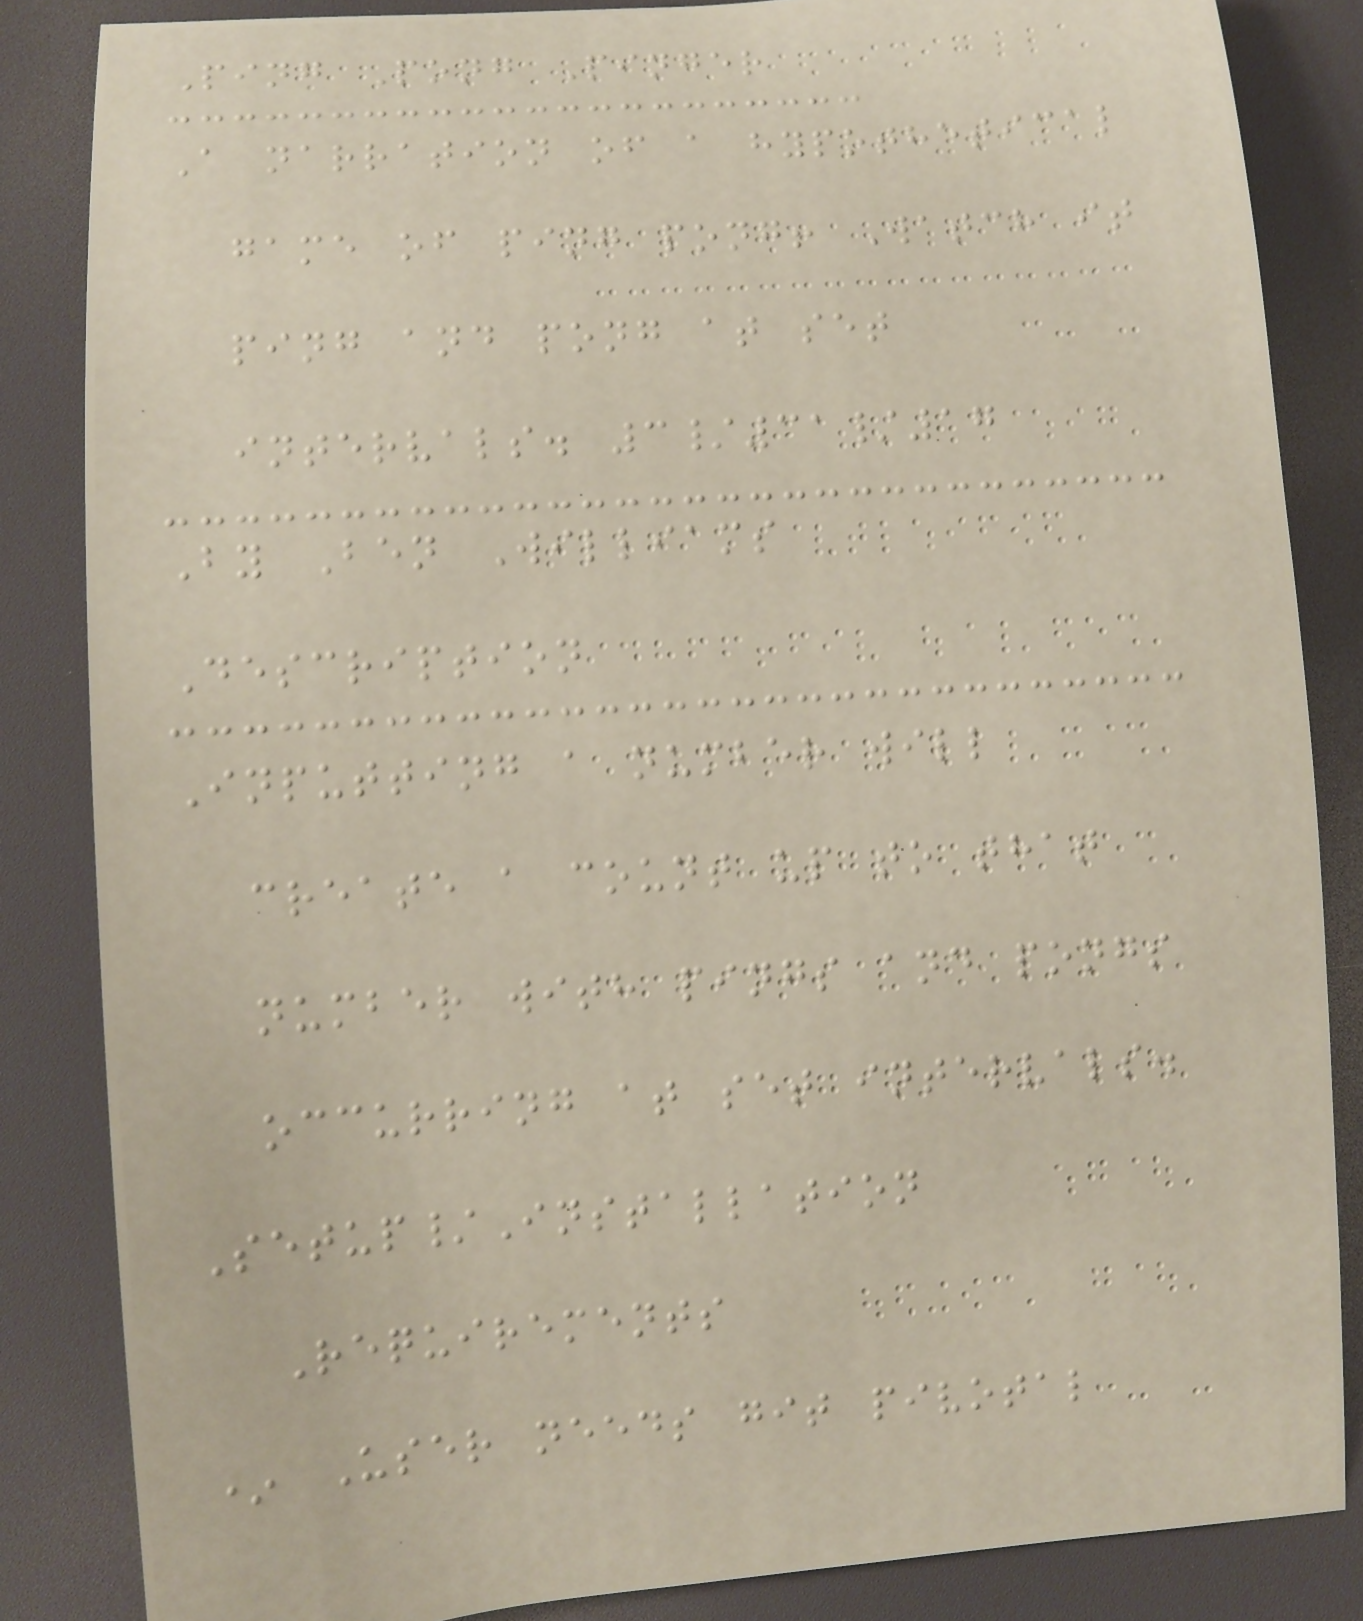Ping Pong Pinger
A narration of a hypothetical
game of ping pong! Watch it
ping and pong at set
intervals. 3/31/17
By Ben Williams
Description
Inputting a number will
create a count up to that
number with pings and pongs
occurring at set intervals.
Setup/Installation
Requirements
* User needs git pivotal
